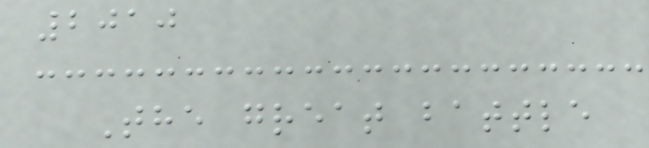2010
The great battle
